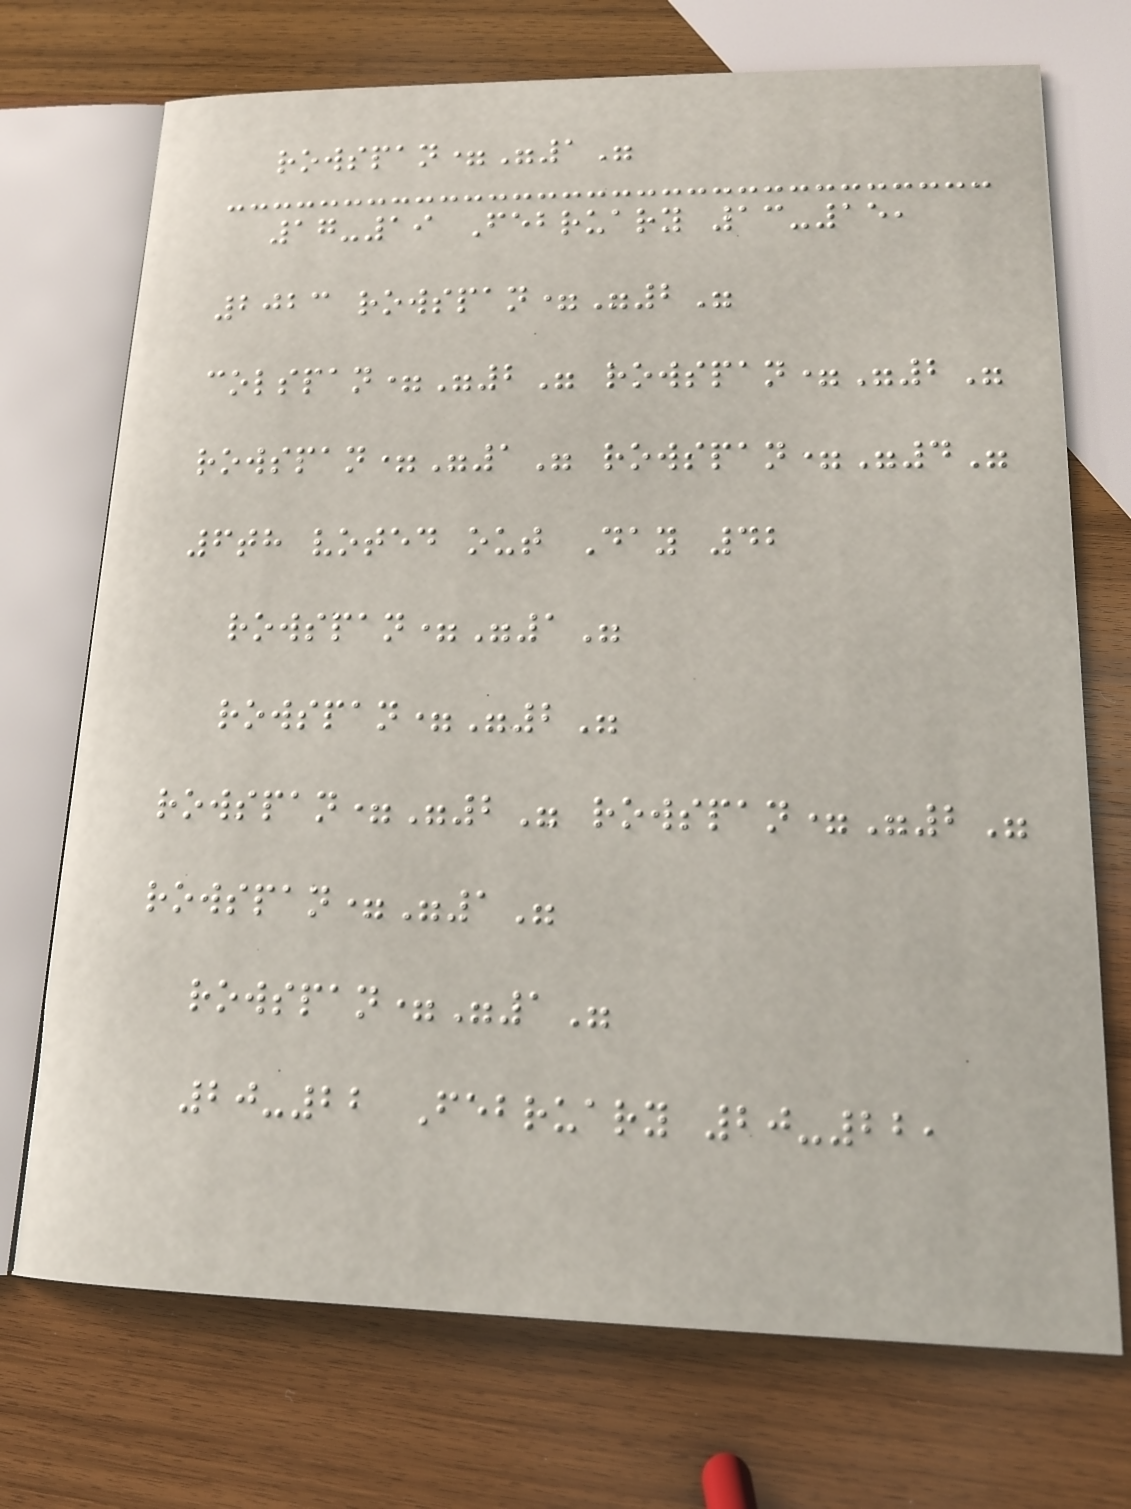rowspan="1"
17-19 February 13-15,
2023 rowspan="2"
colspan="2" rowspan="2"
rowspan="1" rowspan="4"
6th voted out Day 42
rowspan="1"
rowspan="2"
rowspan="2" rowspan="2"
rowspan="1"
rowspan="1"
20-22 February 20-22,
